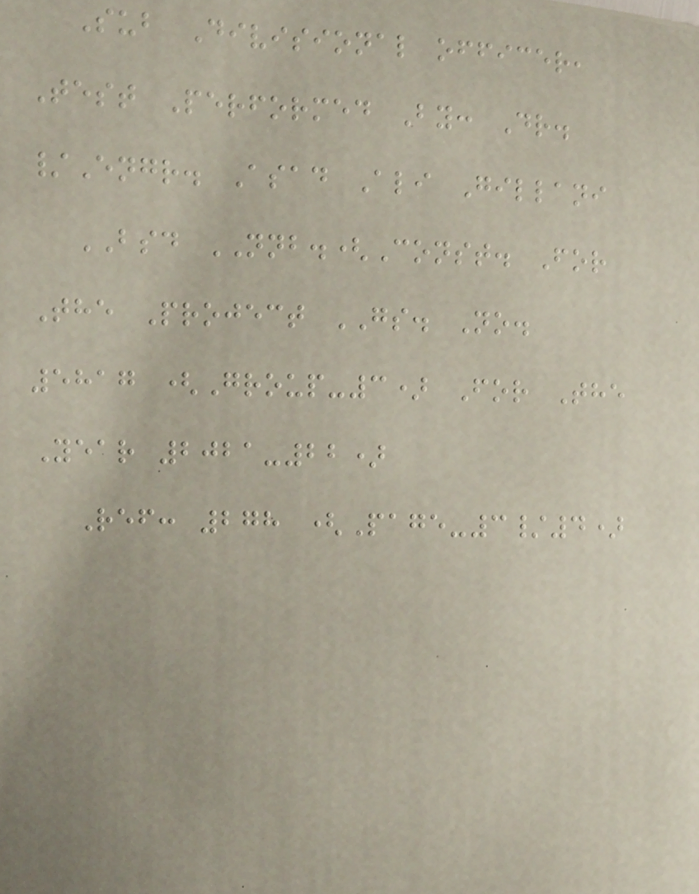Sub Divisional officer,
Test Performed By: Dr.
/Engr. Asad Ali Gillani
BSD NNB.(Const. For
The Project GS. No.
5817 (Group-3) For The
Year 2021-22)
Ref: 278 (Page-3/4)
